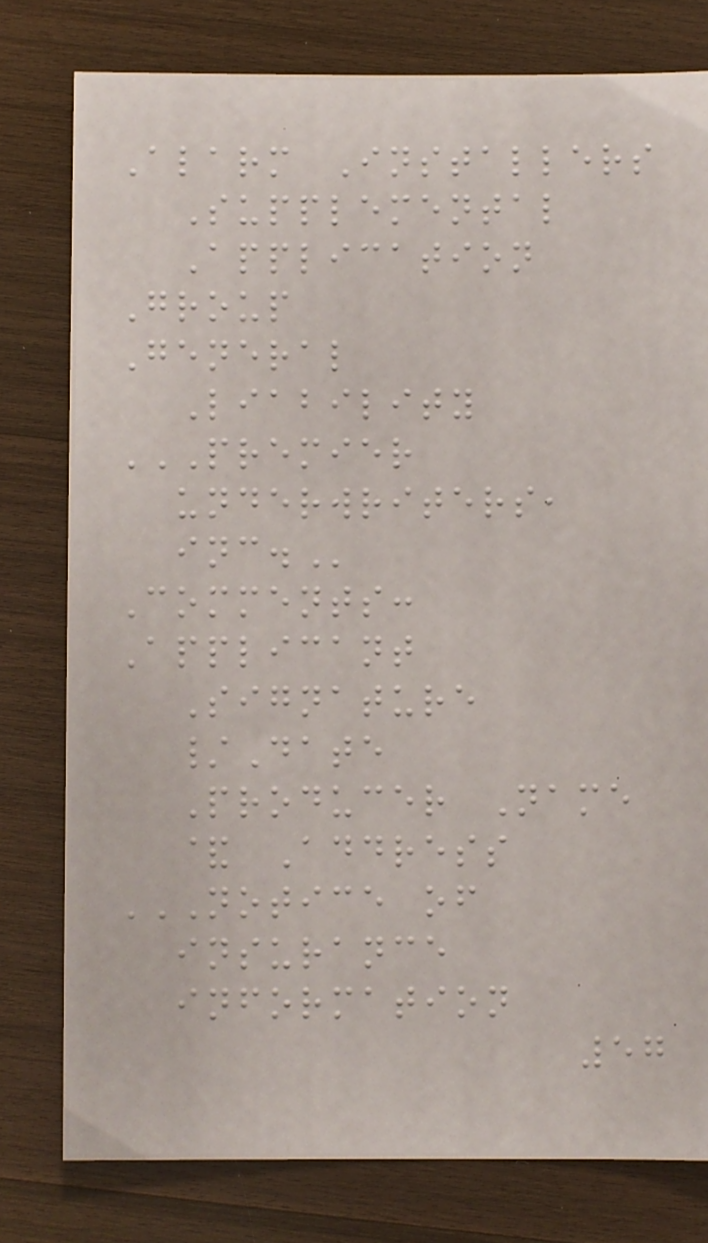Alarm Installers
Supplemental
Application
Group
General
Liability
PREMIER
UNDERWRITERS,
INC.
Comments:
Applicant
Signature
/Date
Producer Name
& Address
NOTICE OF
INSURANCE
INFORMATION
57
